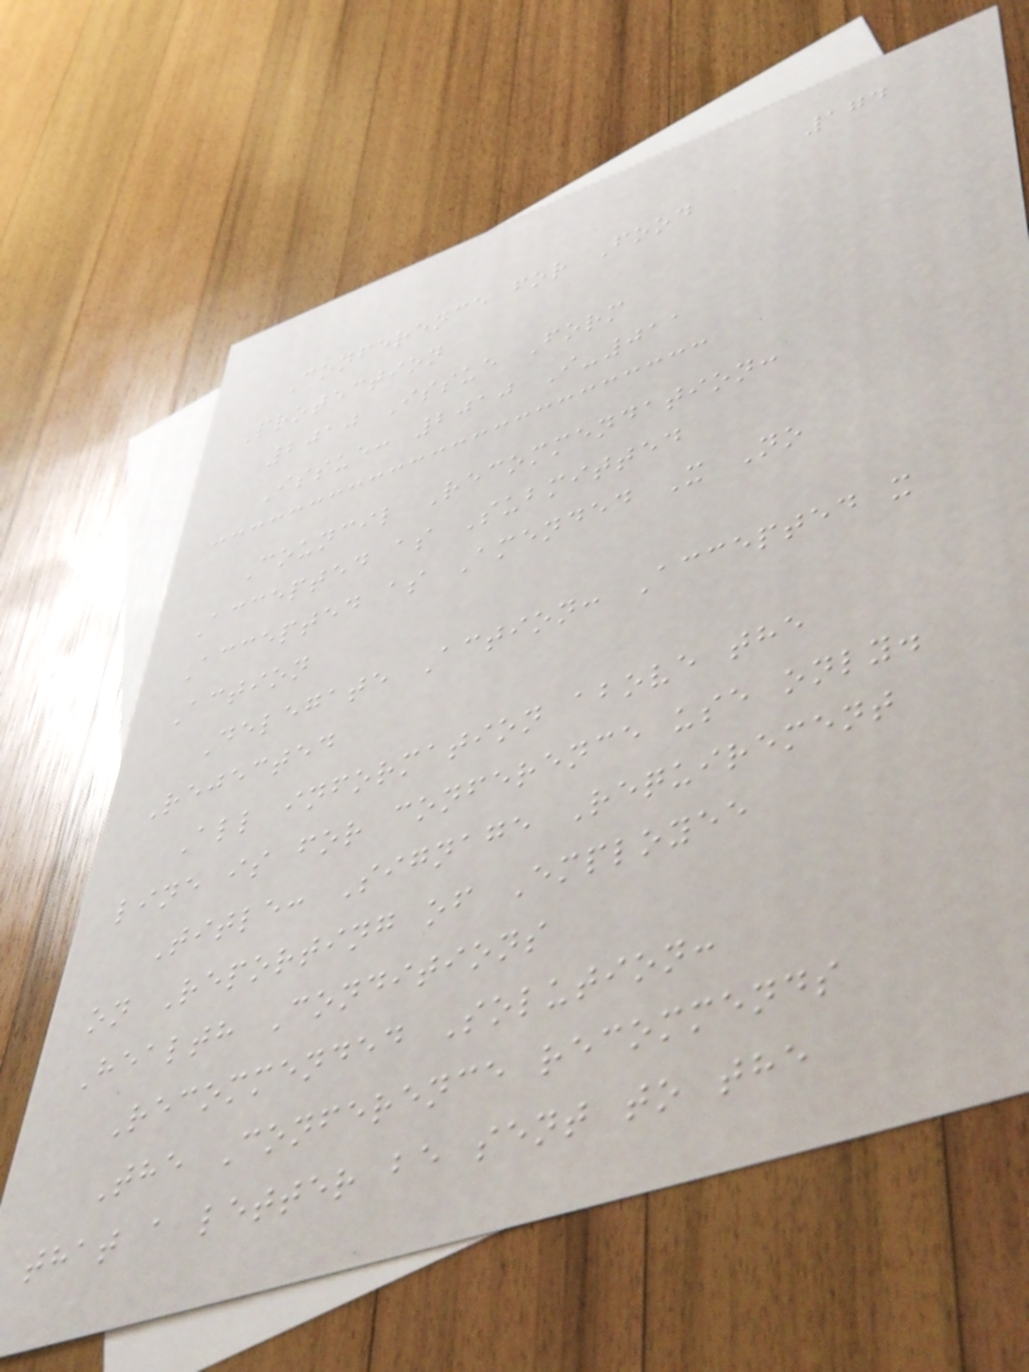174
Conference for Food
Protection
2010 Issue Form
Issue: 2010 I-011
Council Recommendation:
Accepted as Submitted
Accepted as Amended X No
Action
Delegate Action: Accepted x
Rejected
All information above the
line is for conference use only.
Title: Signage Requirement
on Reporting of Employee
Health Conditions
Recommended Solution:
The Conference recommends
that a letter be sent to the
